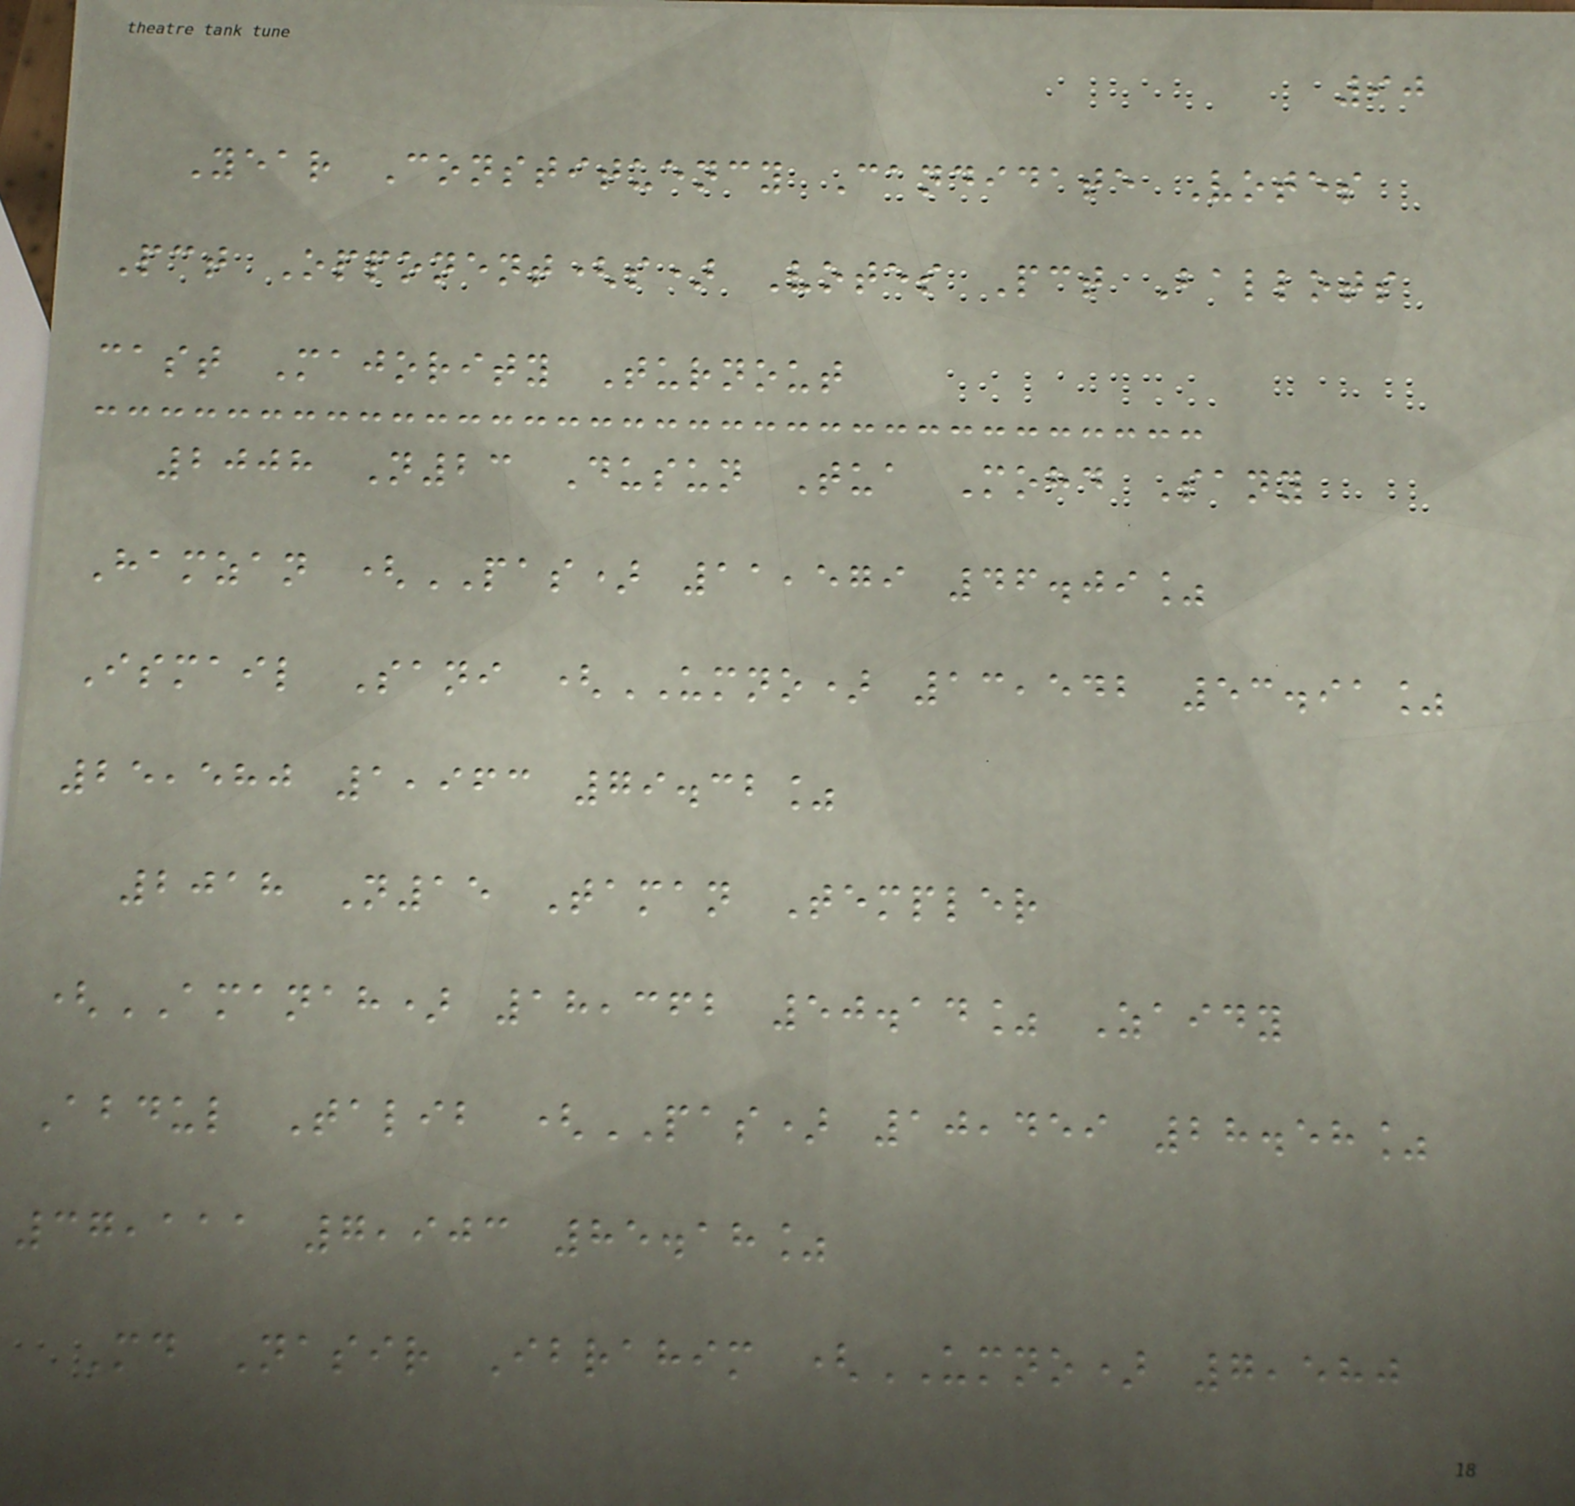90
Year Constituency Candidate Votes
Pct Opponent(s) Votes Pct Ballots
cast Majority Turnout
2008 N23 Dusun Tua Mohd Sany
Hamzan (PAS) 11,579 46.09%
Ismail Sani (UMNO) 13,542 53.91%
25,580 1,963 79.32%
2018 N15 Taman Templer
(AMANAH) 18,362 50.14% Zaidy
Abdul Talib (PAS) 10,459 28.58%
37,111 7,903 85.18%
Md Nasir Ibrahim (UMNO) 7,580
